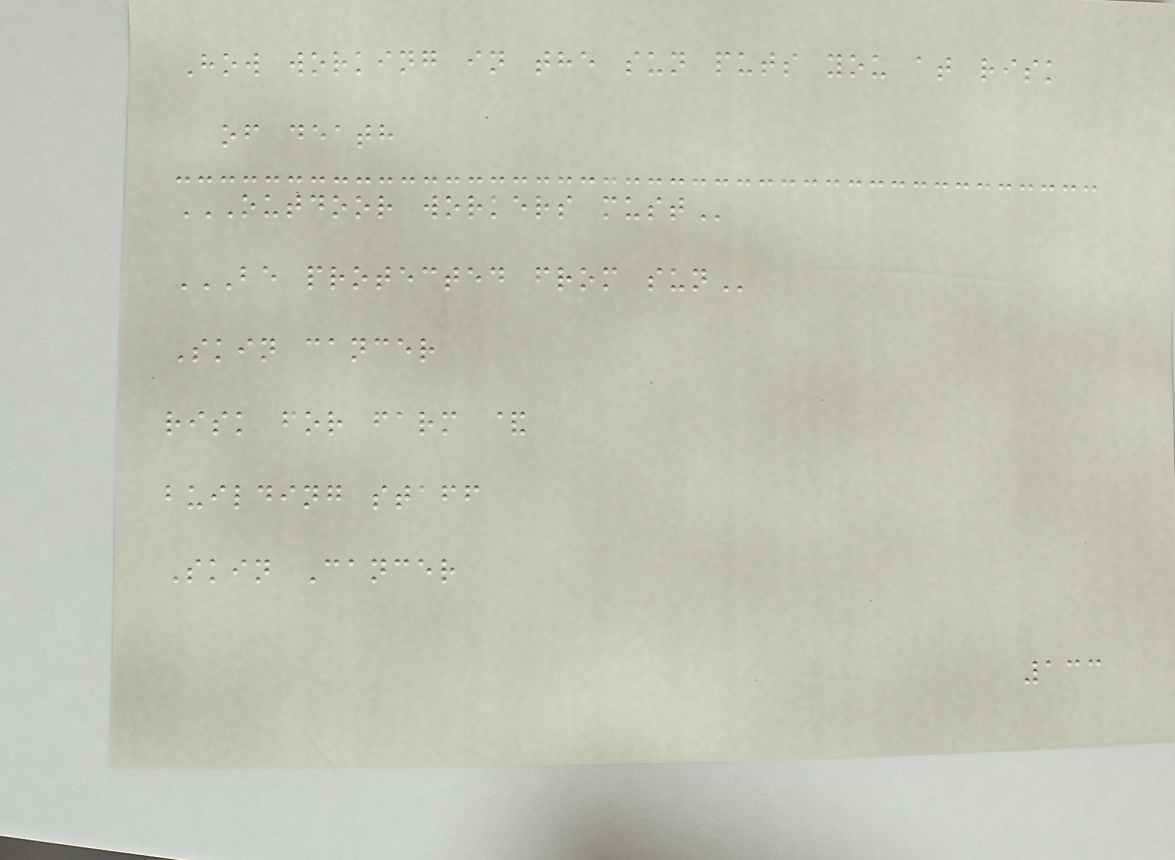How working in the sun puts you at risk
of death
OUTDOOR WORKERS MUST
BE PROTECTED FROM SUN
Skin cancer
risk for farm &
building staff
Skin Cancer
133
